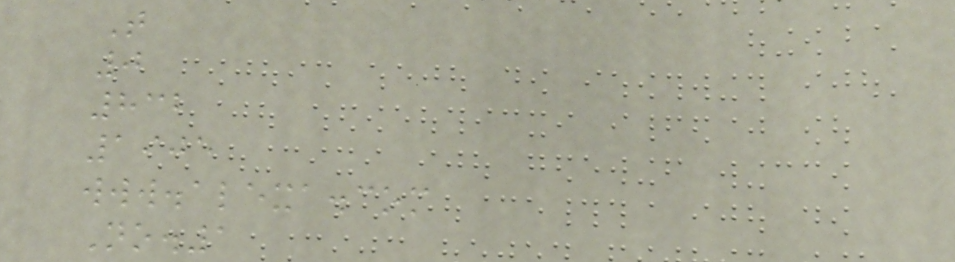T
0
832
1905
www.alexa.com
No.1
